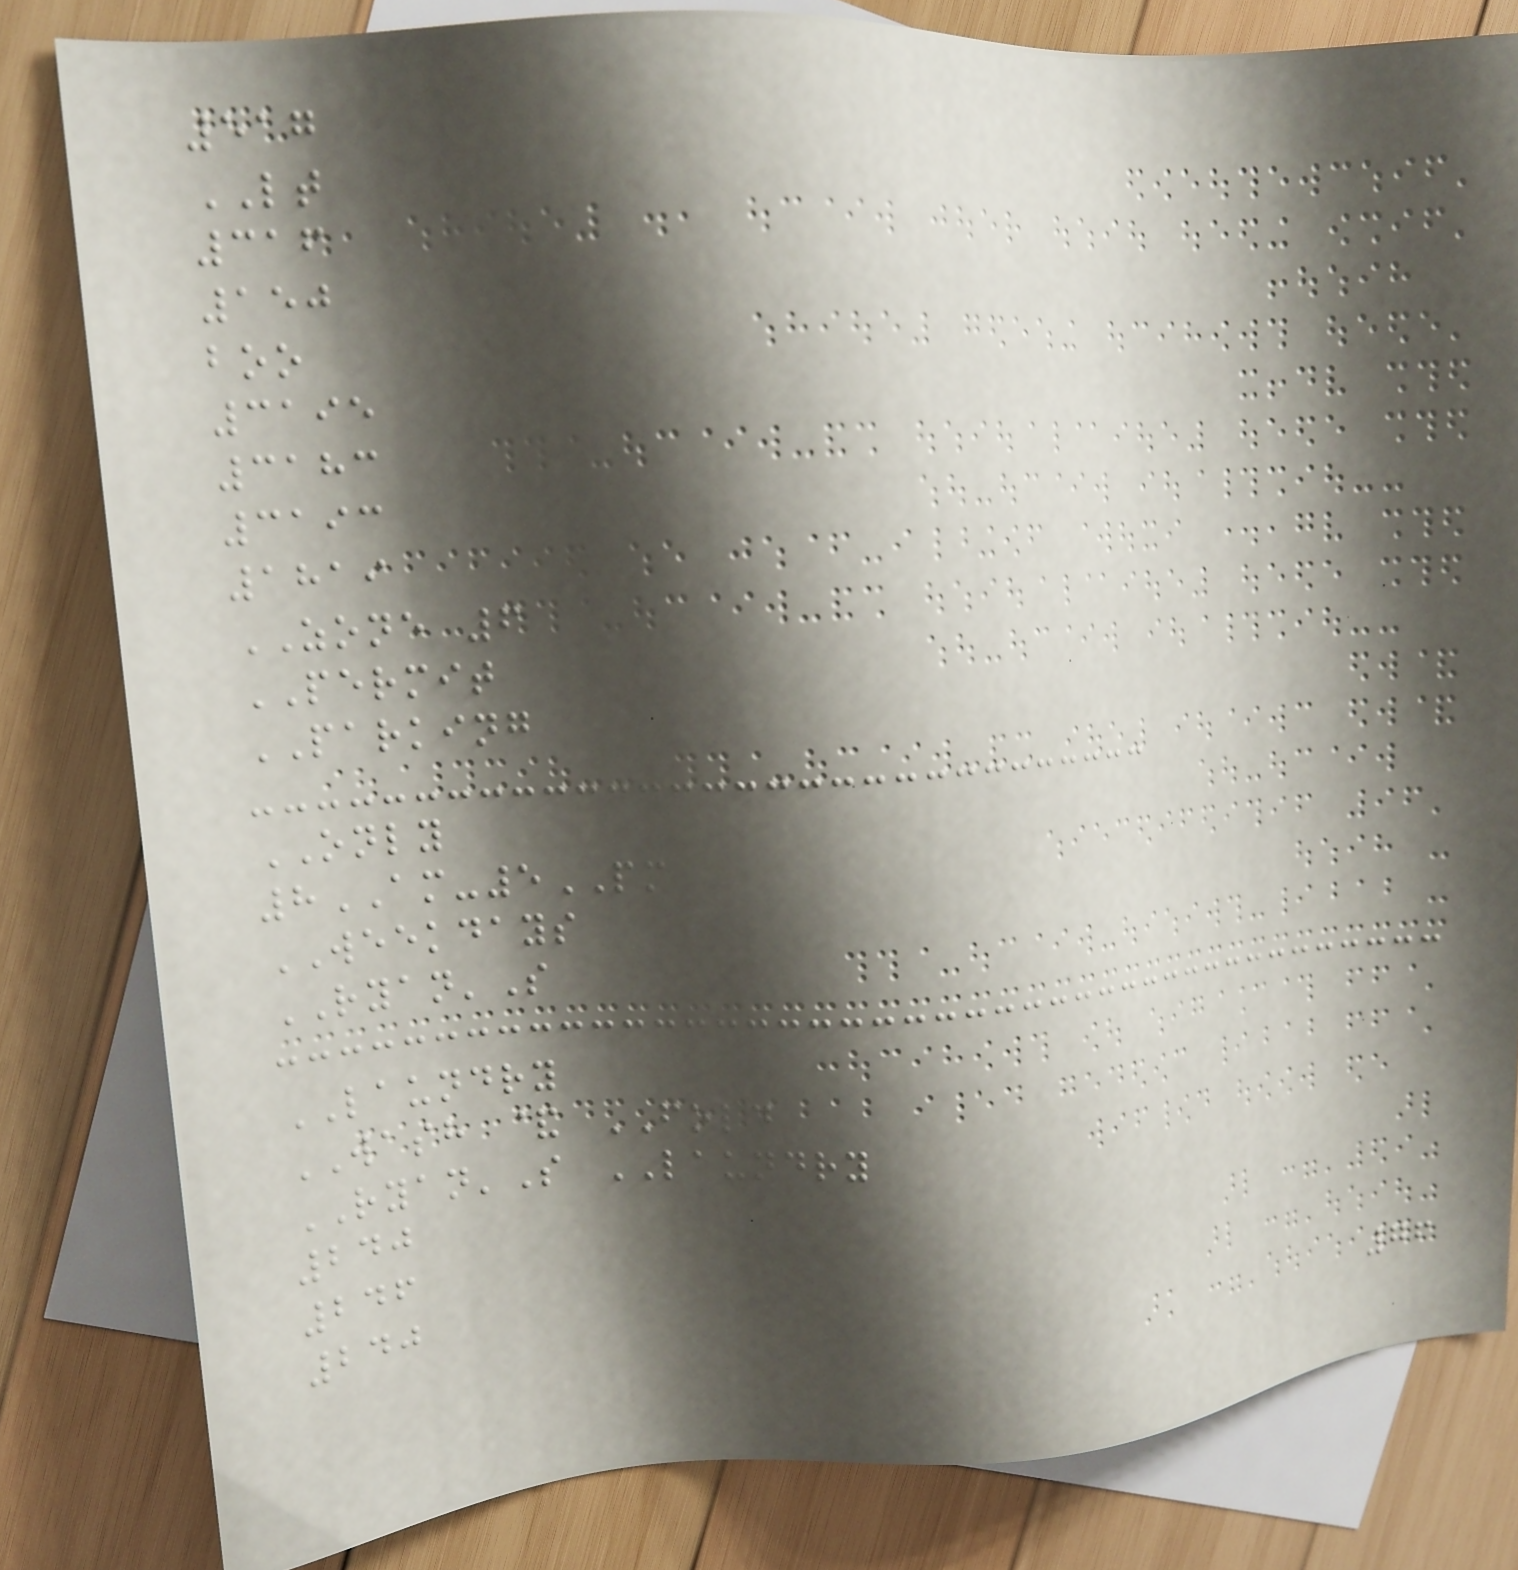517
LT
316
150
boo
3195
3183
3193
1819
ZONE 6
PERMIT
PARKING
ONLY
8AM-5PM
WEEKDAYS
RYAN'S
LAUNDRY
WASH & FOLD
RYAN'S LAUNDRY
240
246
240
76
